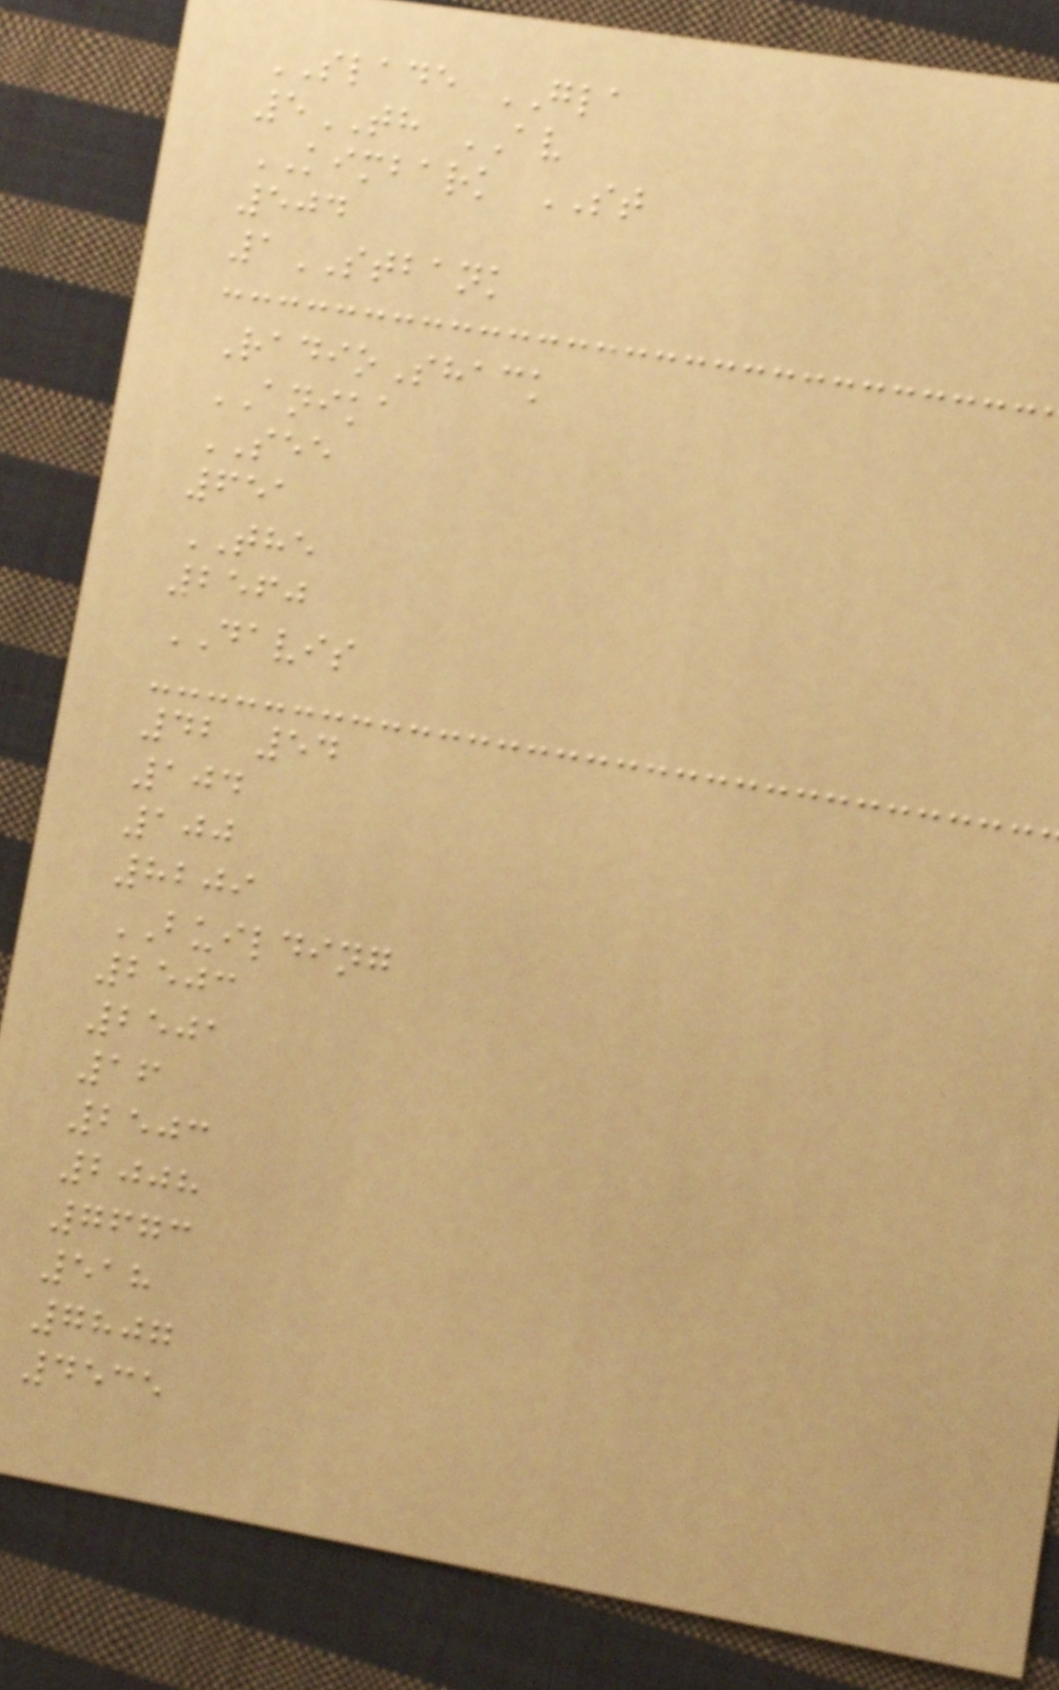SLADE GLA
5TH AV
KIMBARK ST
504
1STBANK
RadioShack
ANIKA
SEE
651
THE
2560
DAVIS
42 54
104
100
8209
BUILDING
2503
2501
16
2503
2008
7673
518
7807
4535
